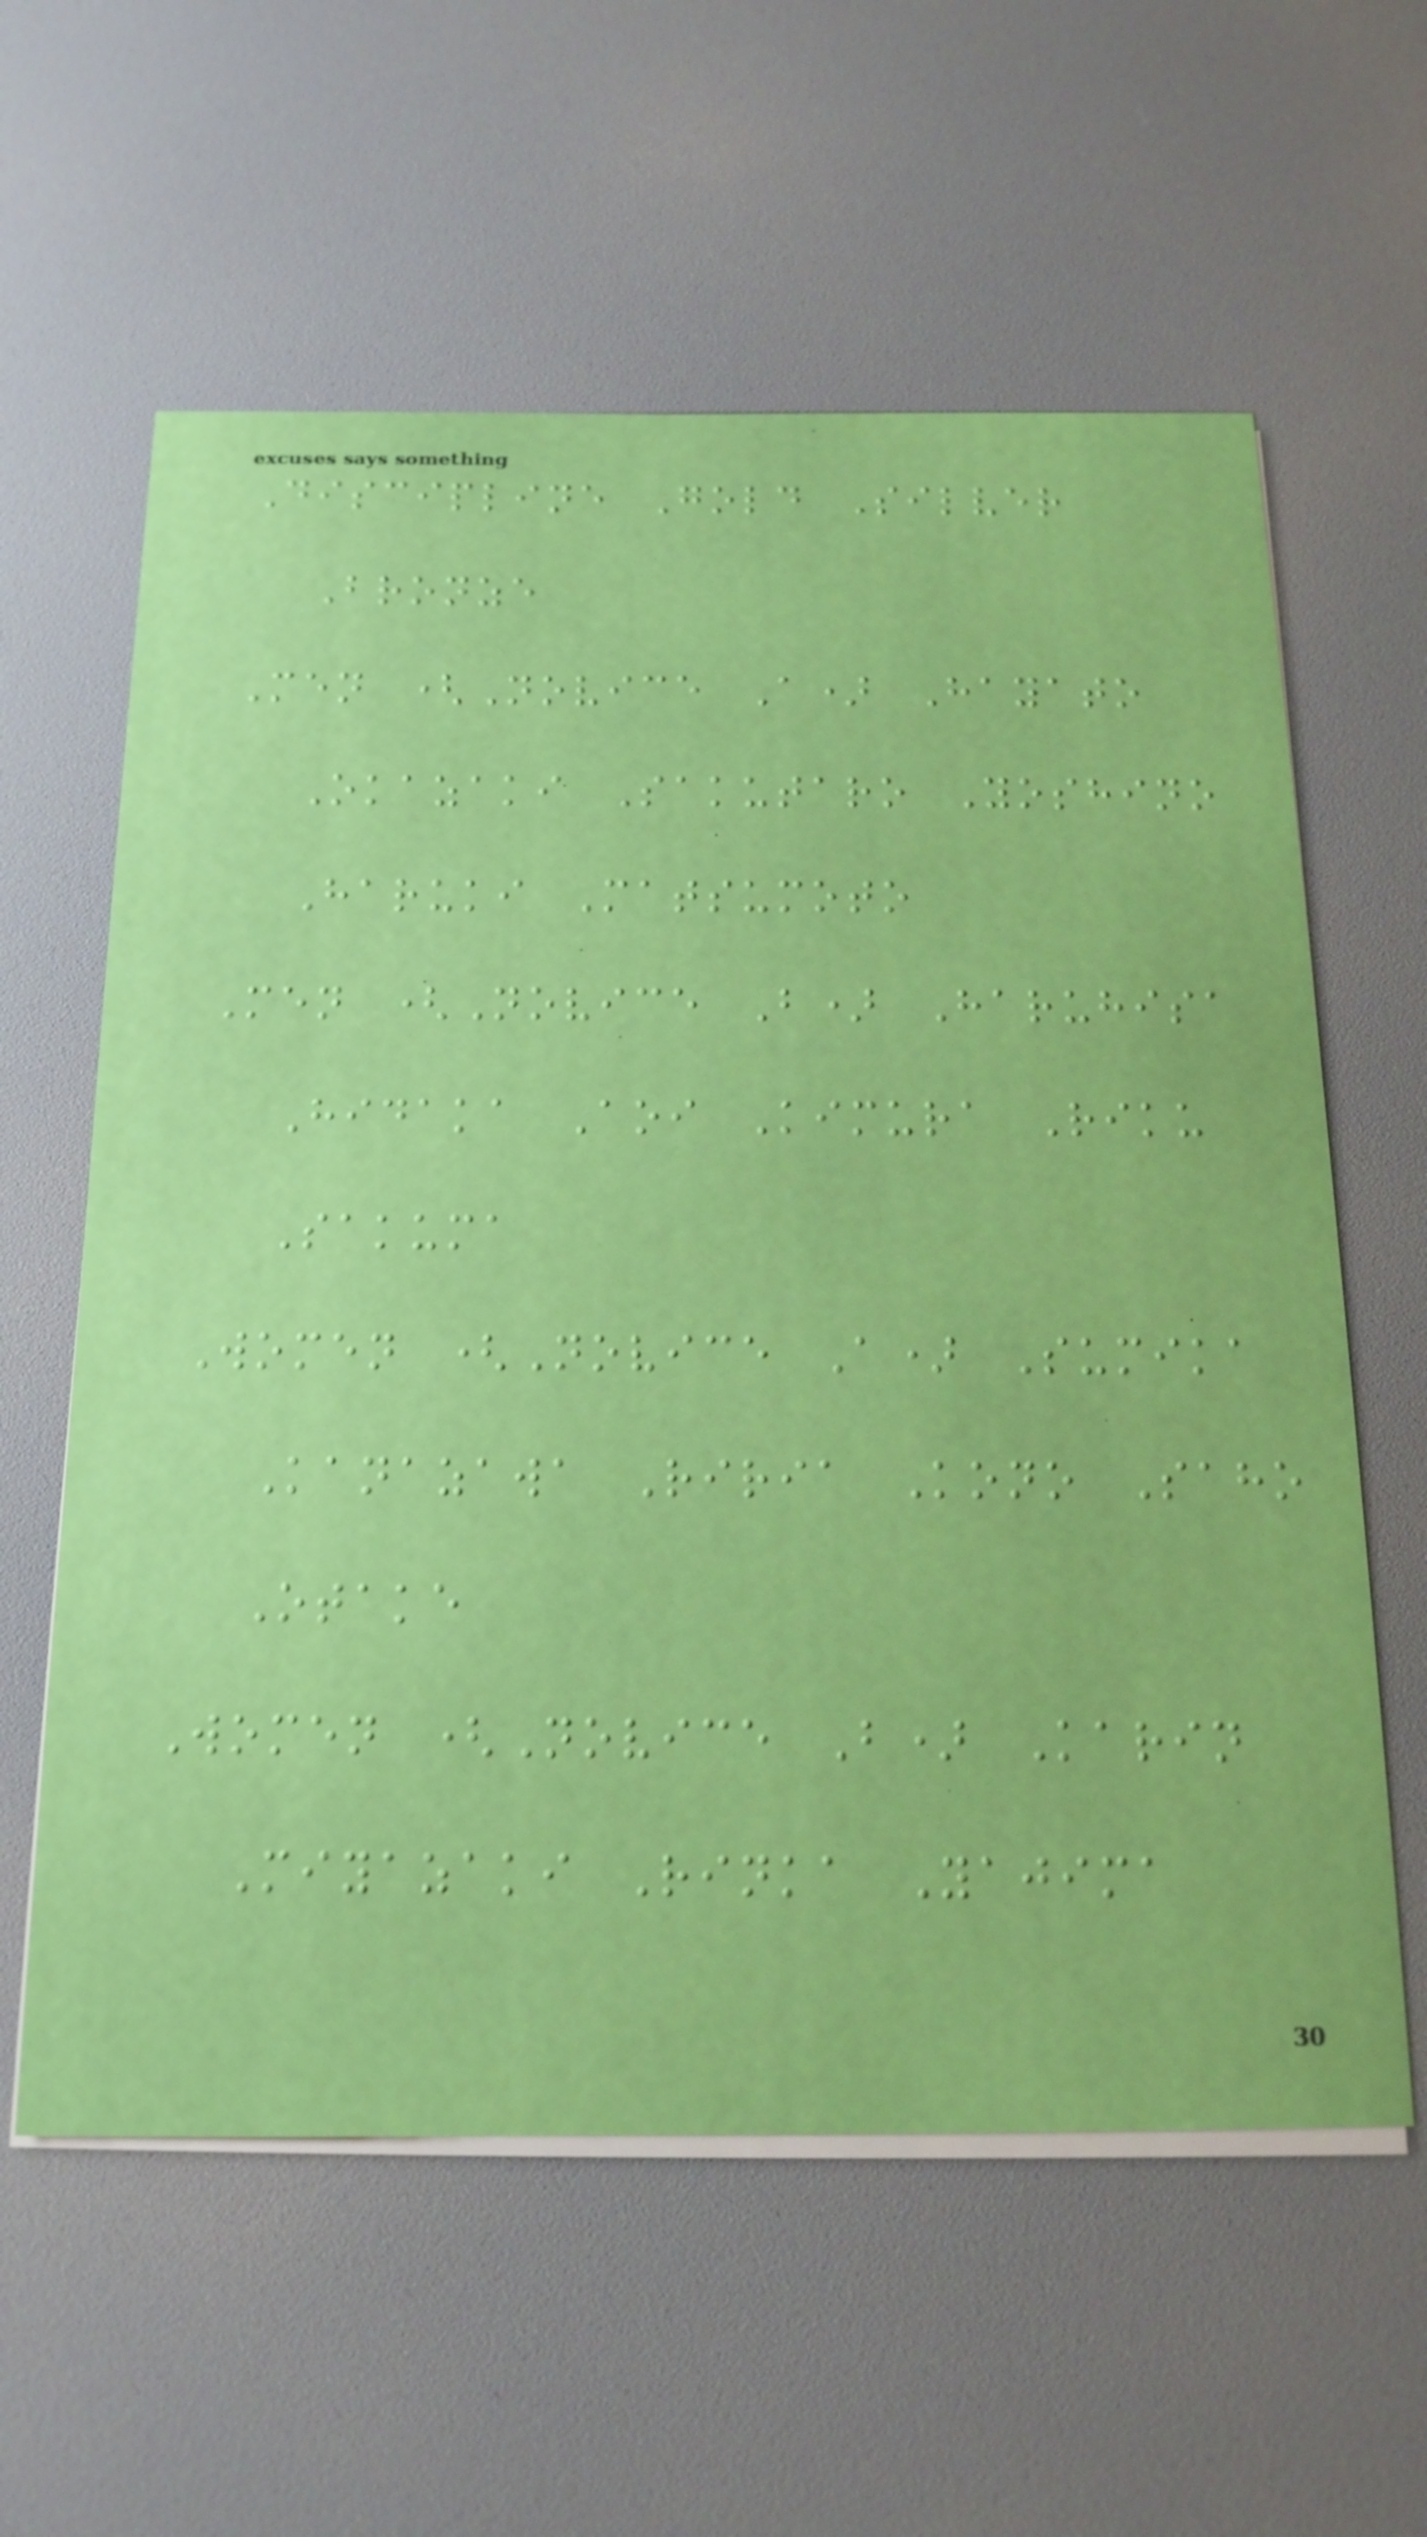Discipline Gold Silver
Bronze
Men (Novice A) Hayato
Okazaki Sakutaro Yoshino
Haruki Matsumoto
Men (Novice B) Haruhisa
Hidaka Aoi Kimura Riku
Sakuma
Women (Novice A) Sumika
Kanazawa Riria Kono Saho
Otake
Women (Novice B) Karin
Miyazaki Rinka Yajima
